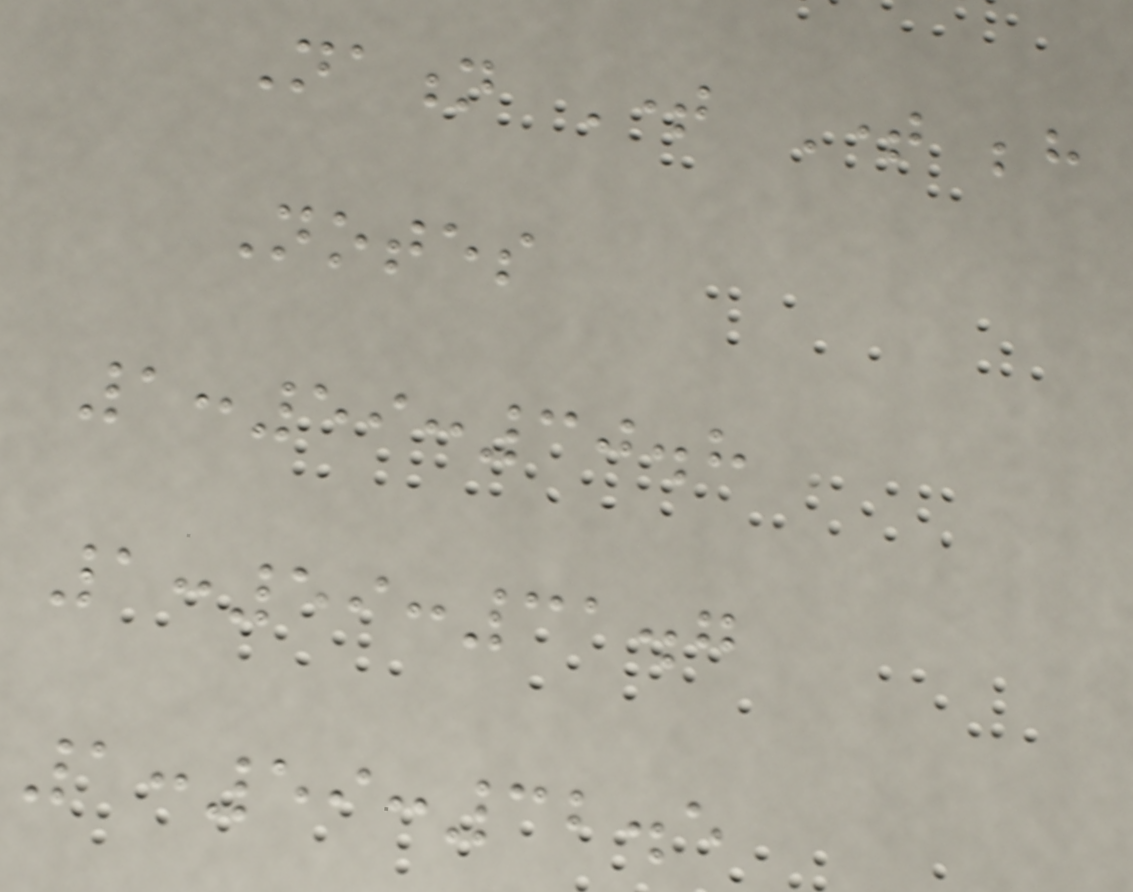Nation Time Time behind
Notes
1:59:30.8
1:59:31.7
1:59:32.5
